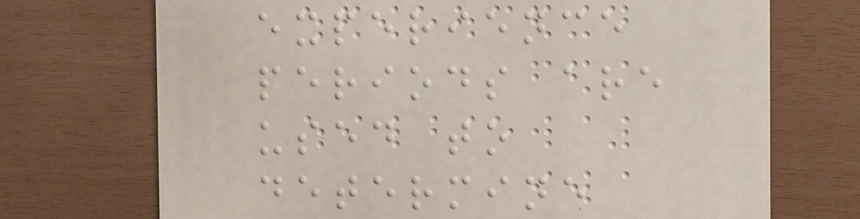experience
periods are
used to
determine
